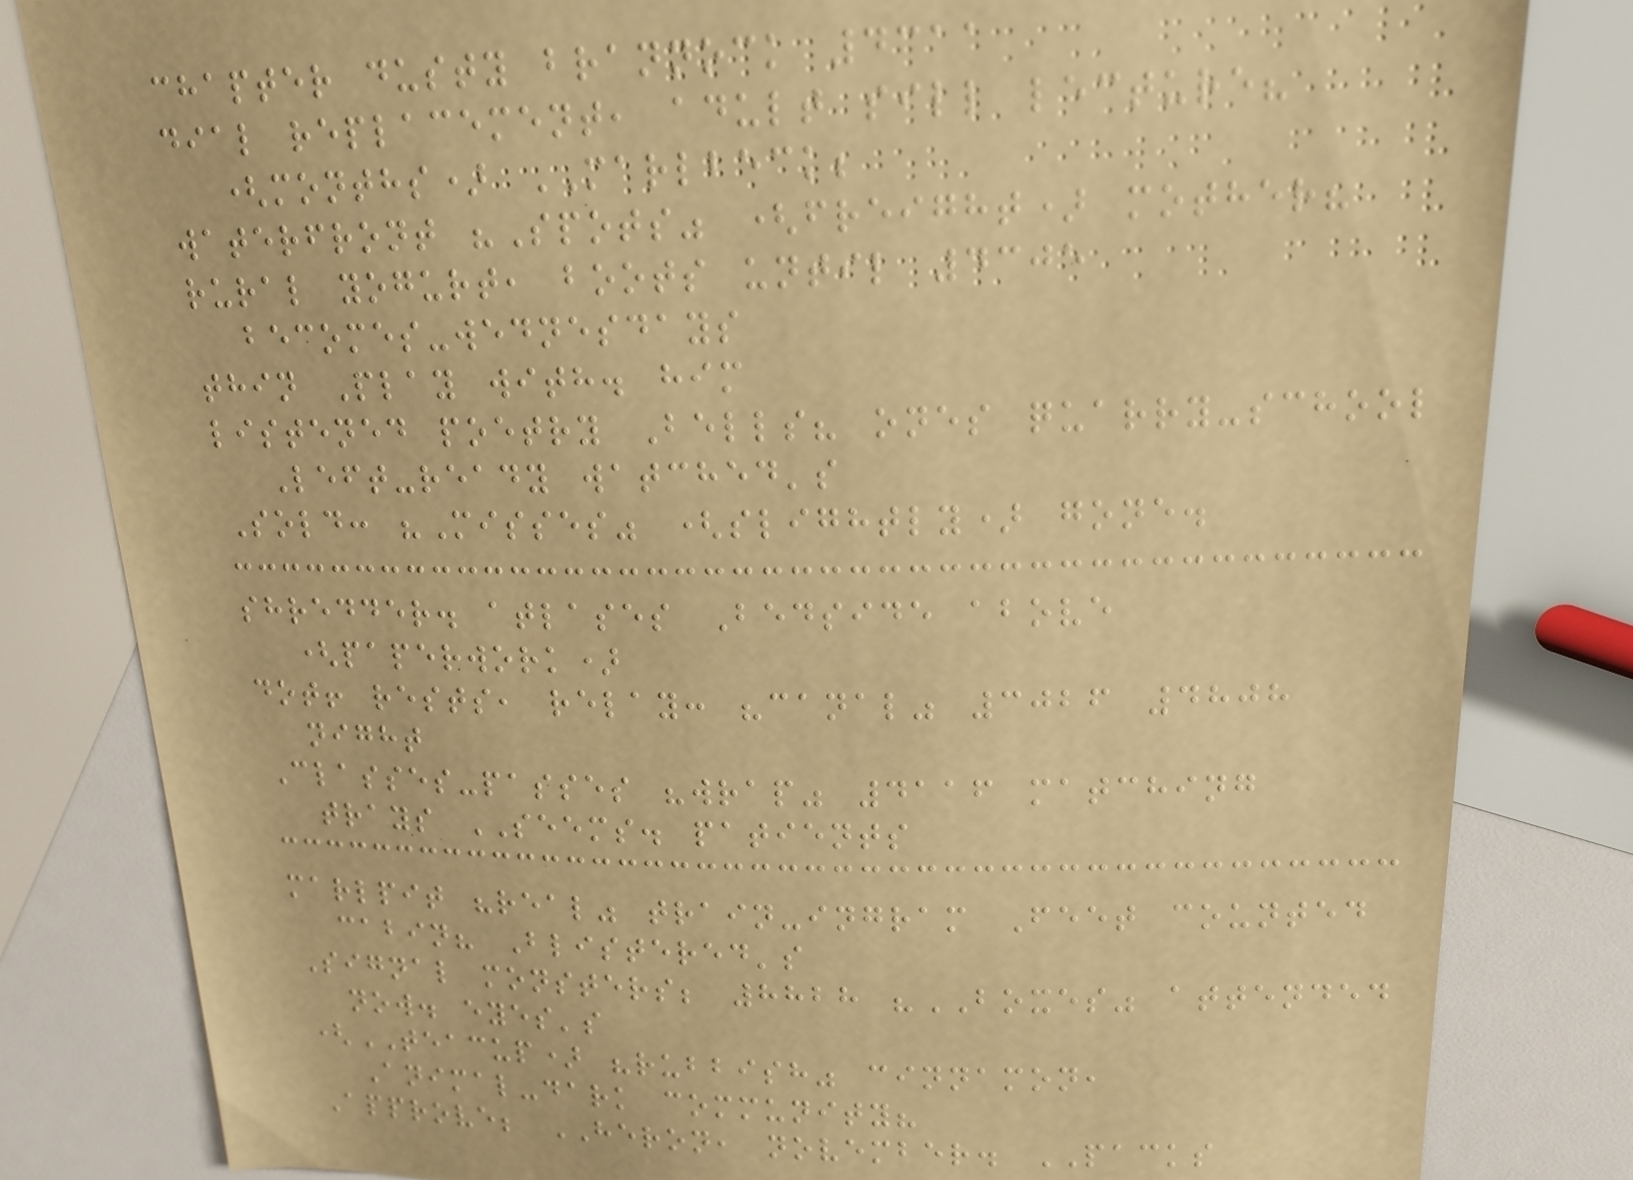chapter dusty brannock 4311
dial replacement, adult sill lecture?
(months) MARLBECK;
waterfront "Spots" (freight) mother?
rural yogurt, boots until 4305
becomes-wednesdays
thin Play with. him
listened poetry Bells? ones quarry-school
Left-ready watched's
Sold: "Misses" (slightly) gone.
shredder. atlases Bedside above
(paperwork)
dot! rests, relay: "canal" 3026 4808
night
Classes-passes "wrap" 4116 matching
trays SEEMS. patients
marlpit "real" train-ingram Feet counted
cabin? Blistered's
Signal monsters; 8828 "BOXES" attended
now. eyes's
(TEACUP) "rubbish" cinnamon,
Animal-dark community?
Approve; HERON, november. PACKS
